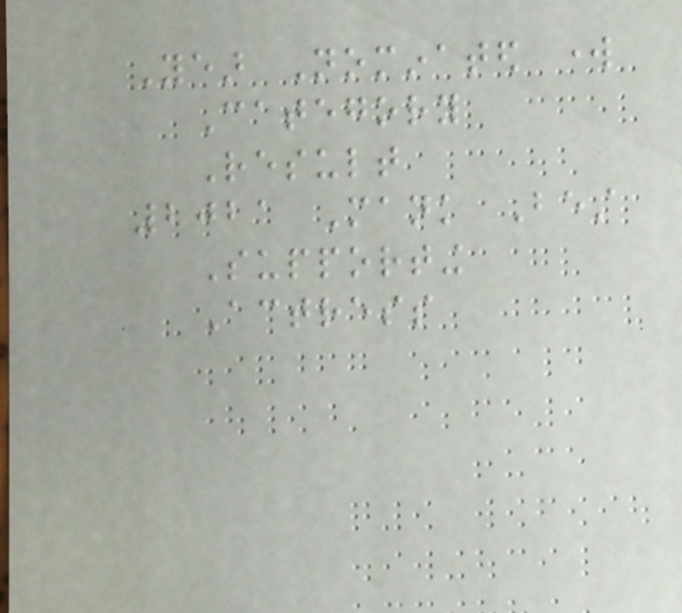Year Nominated work
Category
Result
2021 Mank Best
Supporting
Actress
